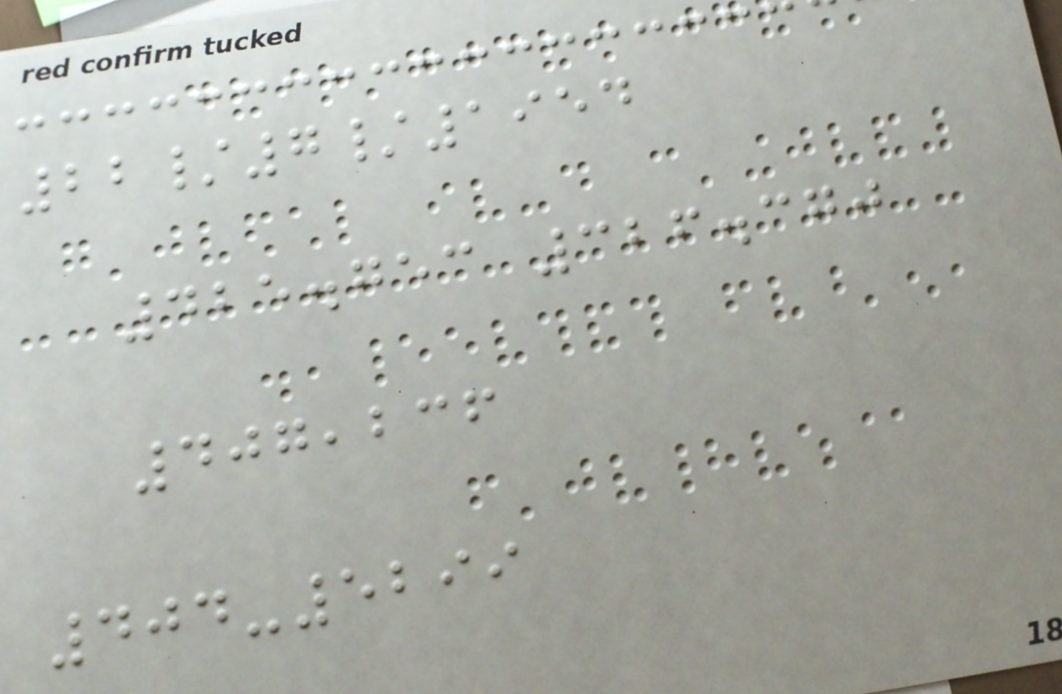22/7/1954
425.753 326.370
407,236
404-5299
